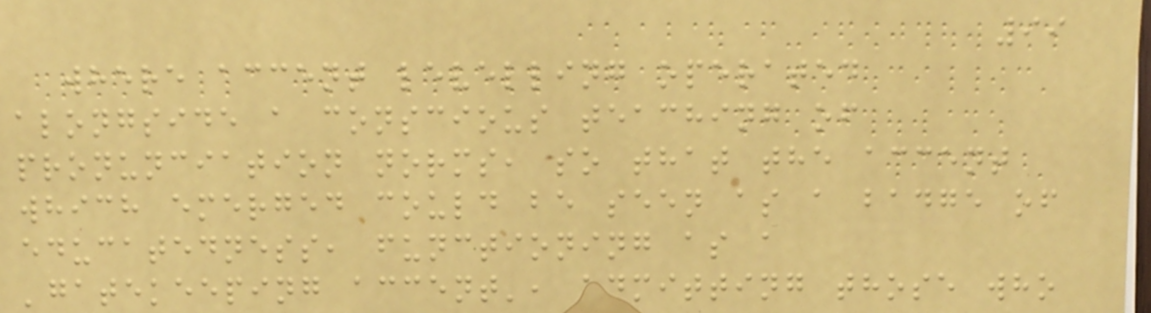99
where accent levelling operated
alongside a conscious teaching of
pronunciation norms, so that the accent
which emerged could be seen as a badge of
educatedness, functioning as a
'gatekeeping accent', admitting those who
